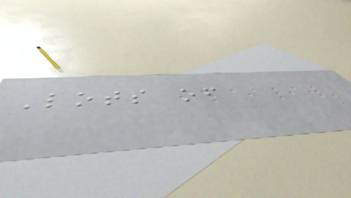Lots of
